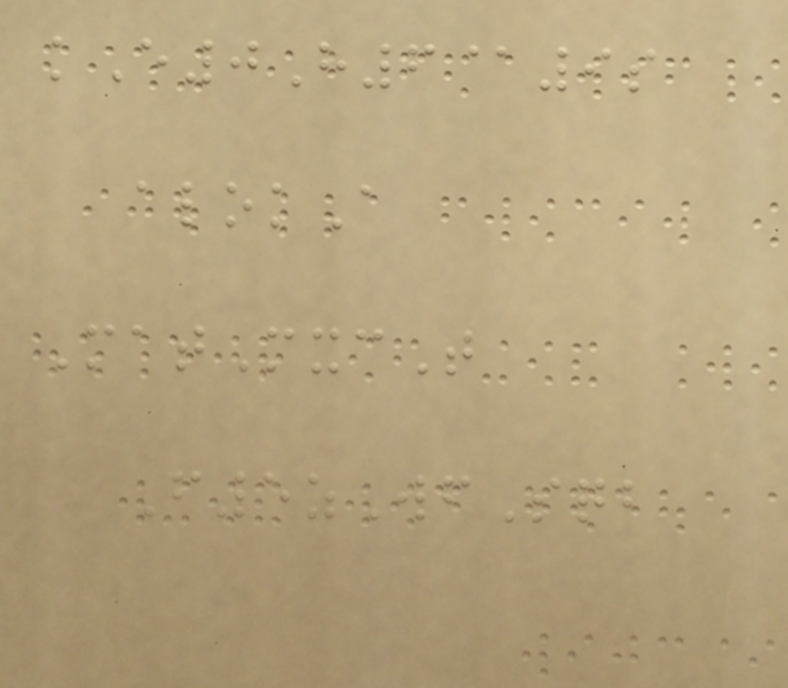kE0H6@9s
alokA
MatMxcT
F5zWfSqb
